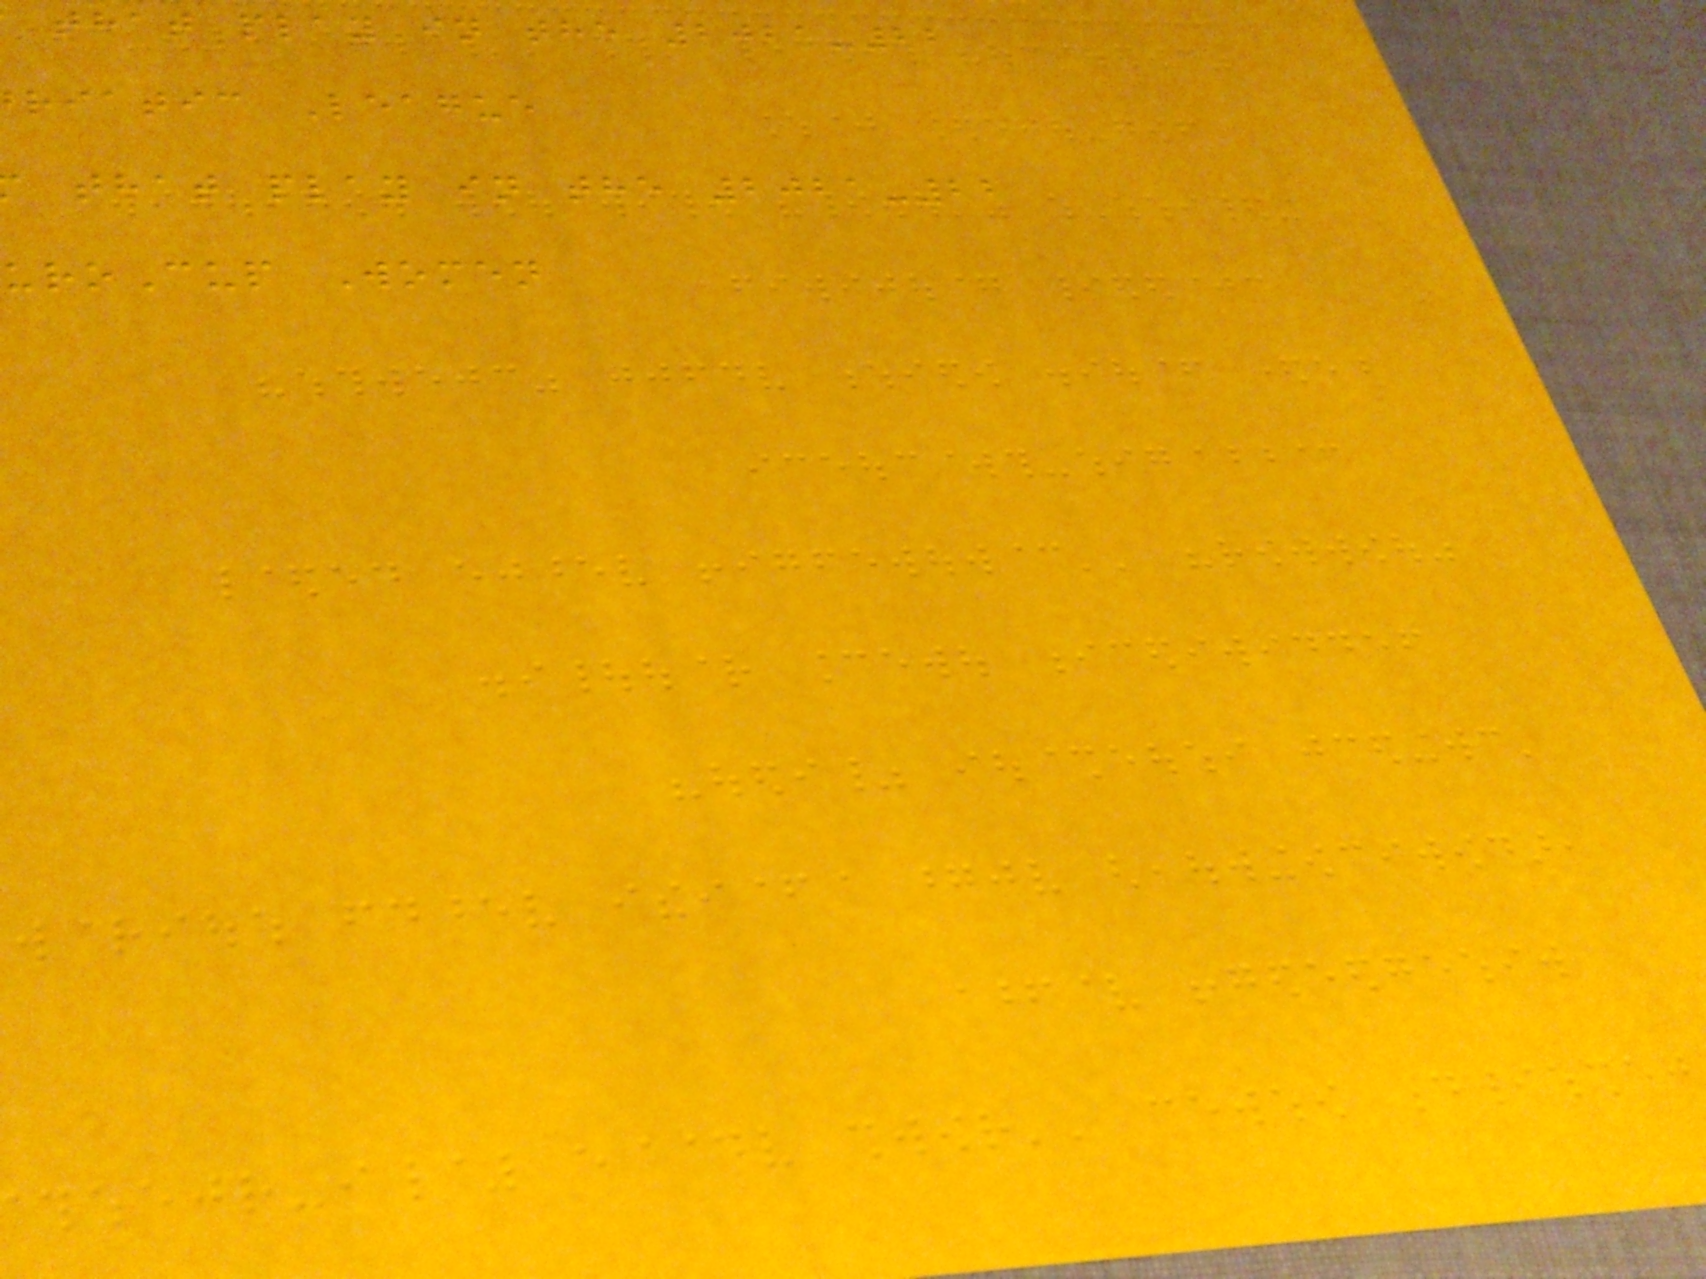that play in the 2021-22
riatic League
that play in the 2021-22
uroCup Women
